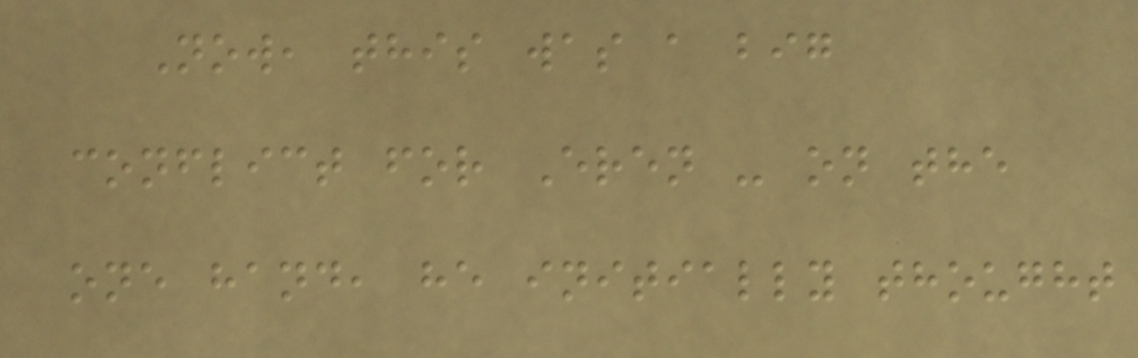Now, this was a big
conflict for Eren - on the
one hand, he initially thought
